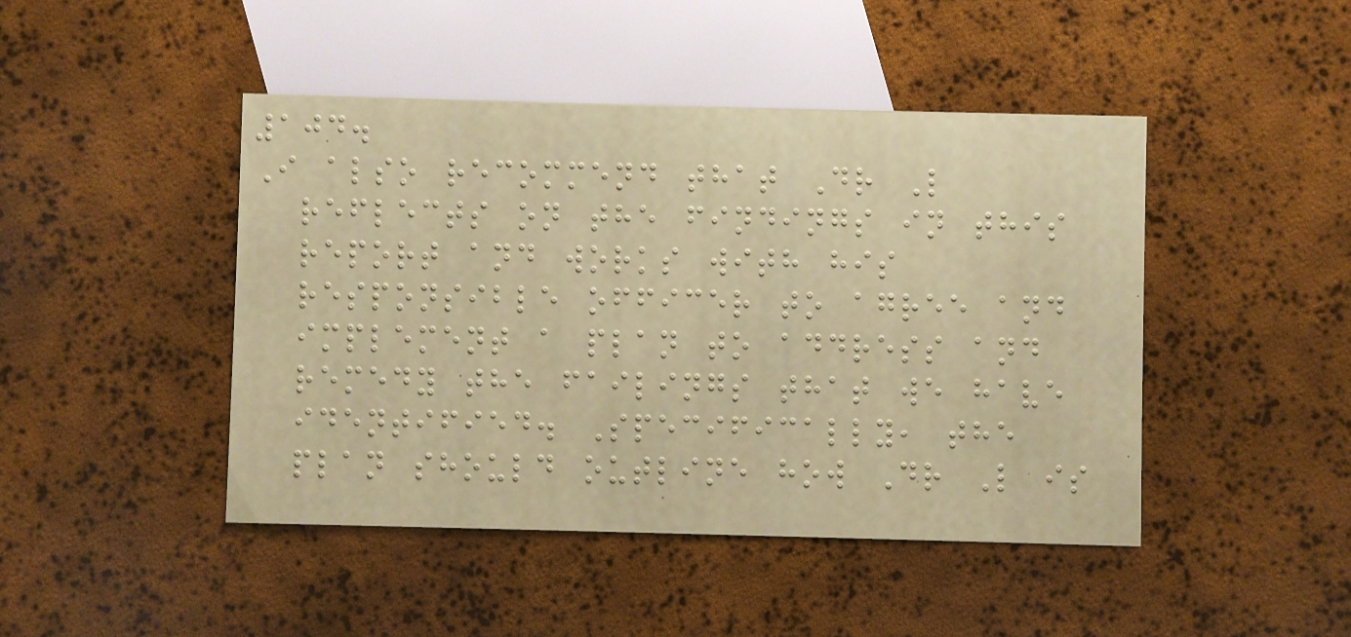104.
I also recommend that Dr L
reflects on the findings in this
report and works with his
responsible officer to agree and
implement a plan to address and
remedy the failings that we have
identified. Specifically, the
plan should outline how Dr L is
